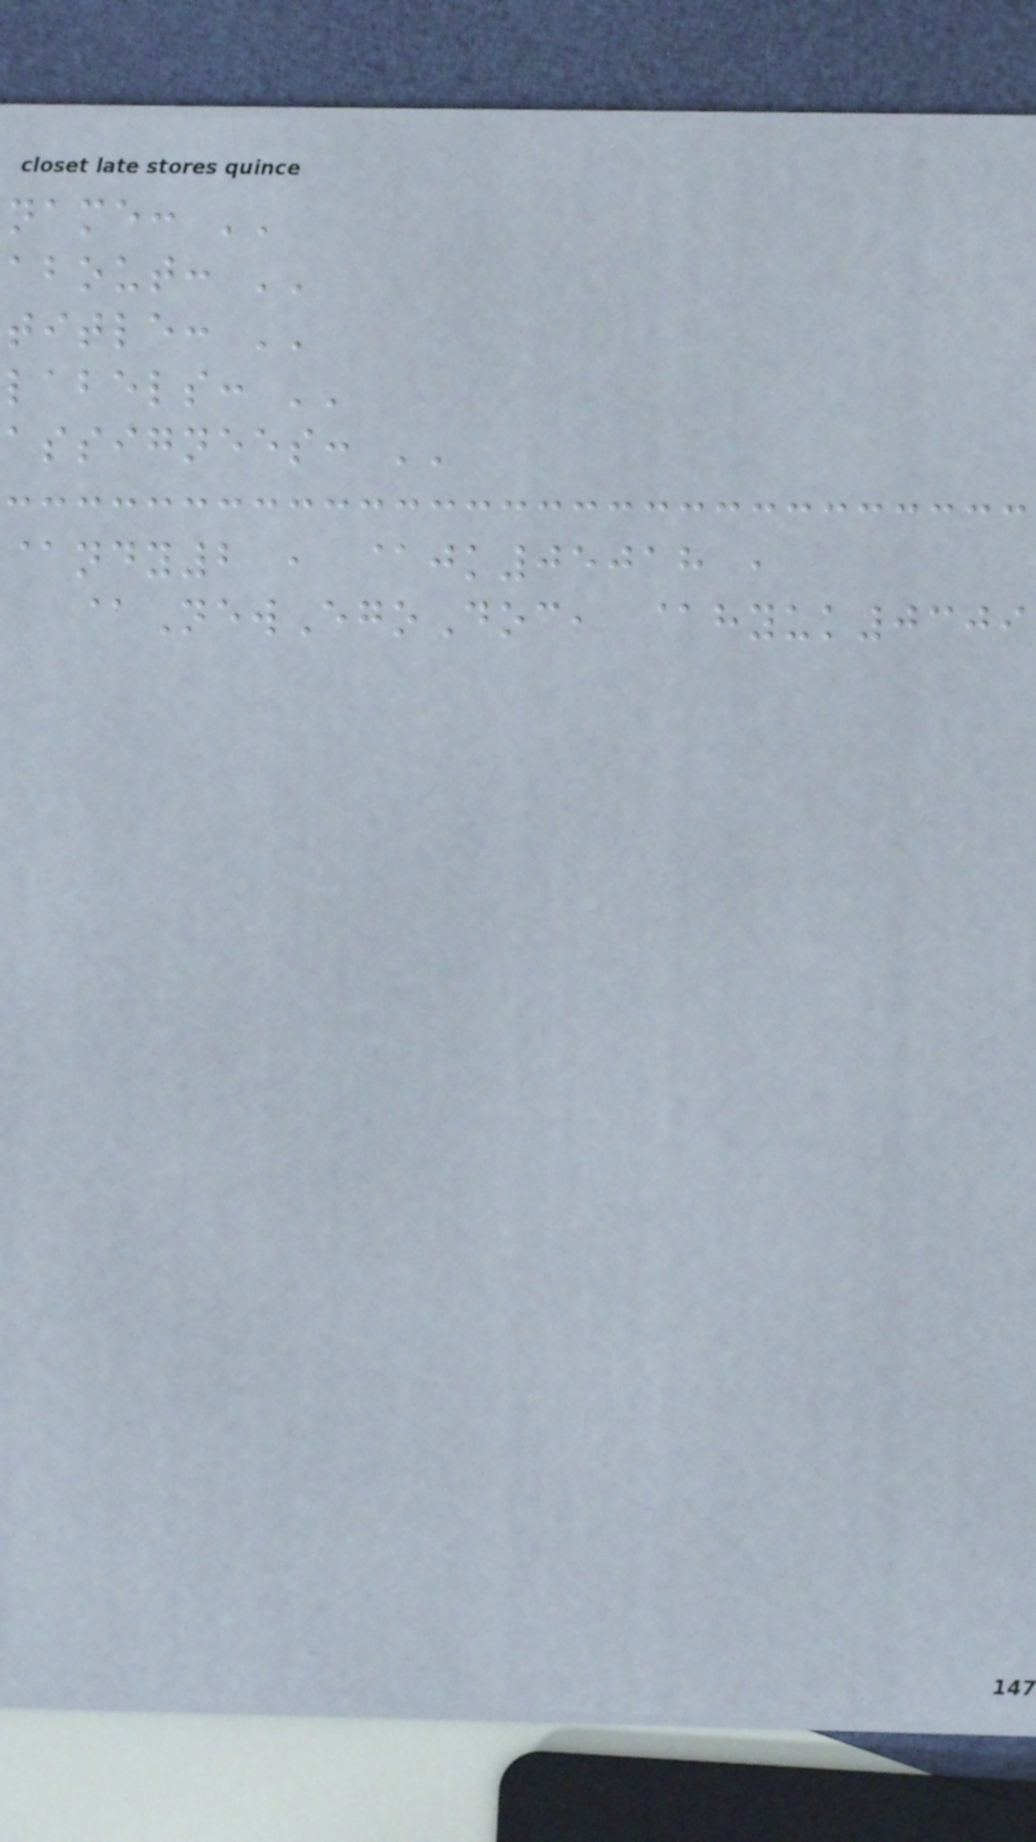name: ''
about: ''
title: ''
labels: ''
assignees: ''
@ndy2 , @jk05018 ,
@NewEgoDoc, @hyuk0309
